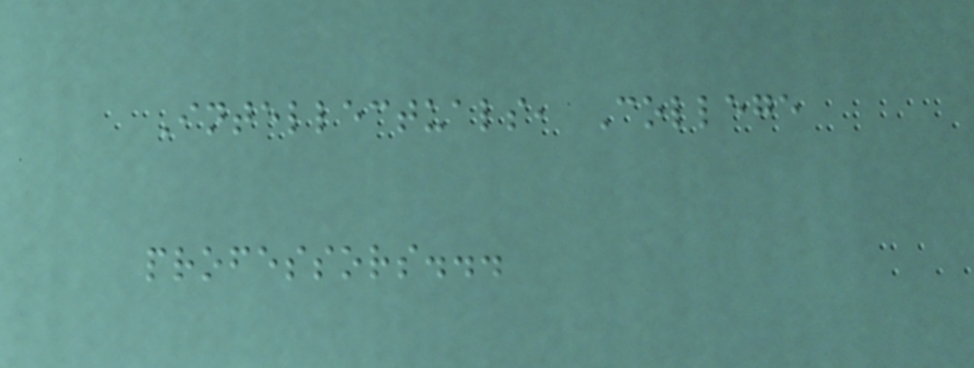Intellectuals, College
professors...
